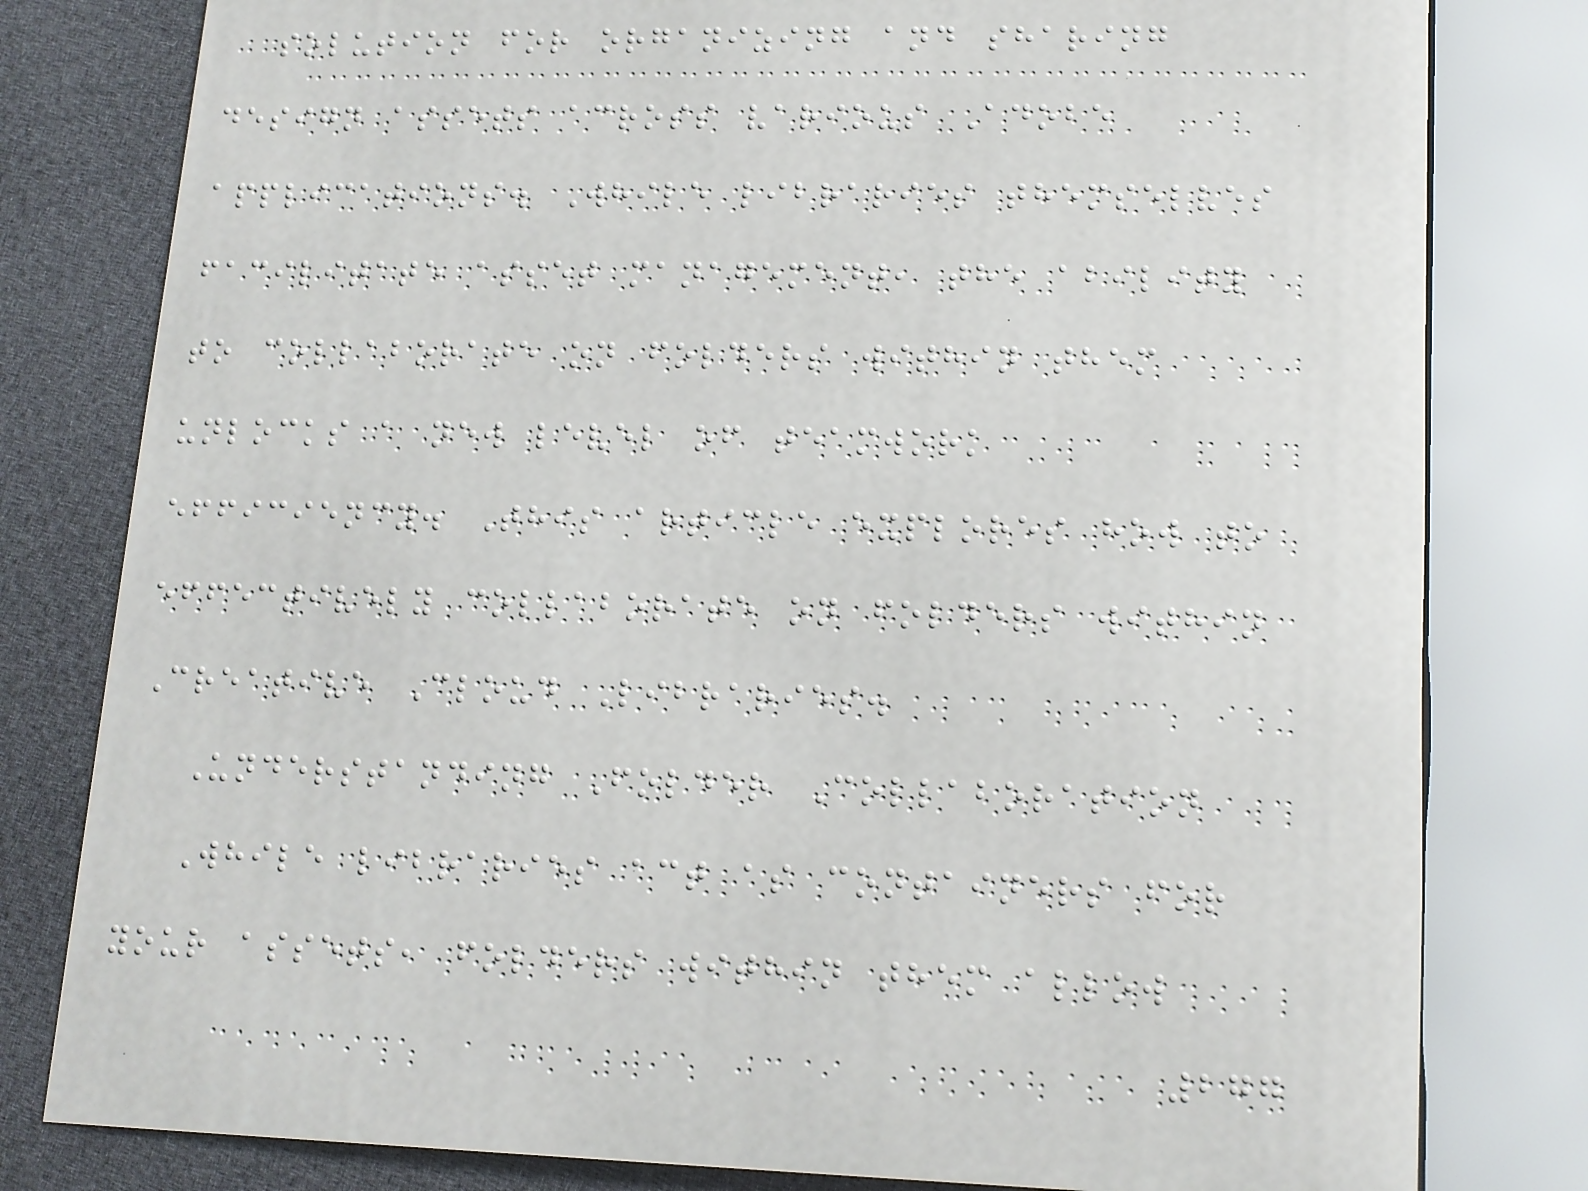solution for organizing and sharing
design assets across various Adobe
applications. While libraries themselves
facilitate asset management, the ability
to collaborate on folders within them
unlocks a new level of teamwork
efficiency. This article explores how to
effectively collaborate on folders within
Creative Cloud Libraries.
Understanding Folder Collaboration
While libraries act as containers for
your assets, folders within them allow
277
